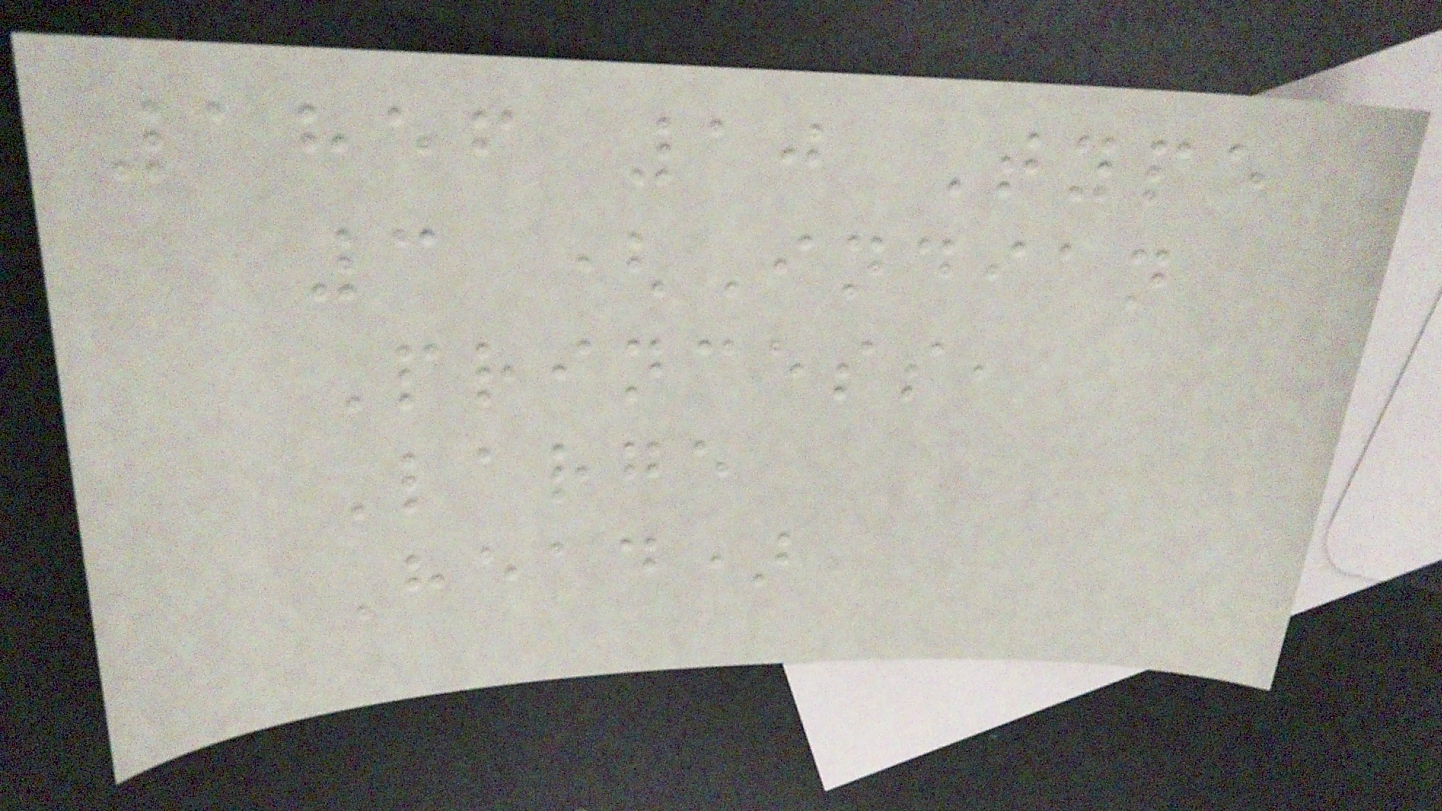1856 10 Type
3 (Indian
Princess,
Large
Head)
